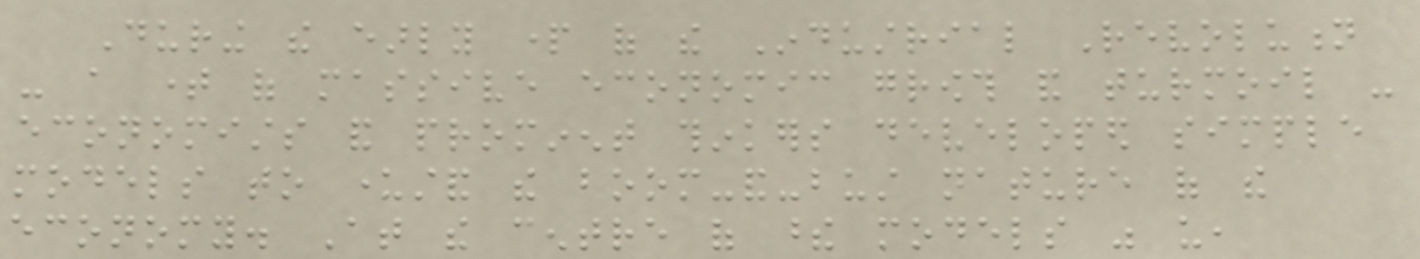During the early part of the Industrial Revolution
- a time of massive economic growth and turmoil -
economists and prominent thinkers developed simple
models to understand the boom-and-bust nature of the
economy. At the centre of these models was us,
